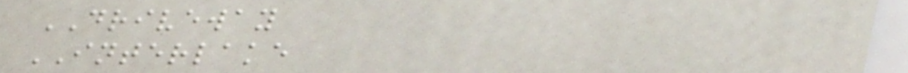DRIVEWAY
INTERLAKE
